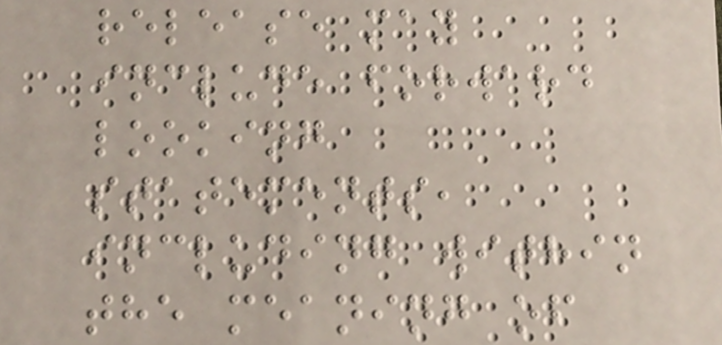release may
include forward
looking
statements,
including within
the meaning of
